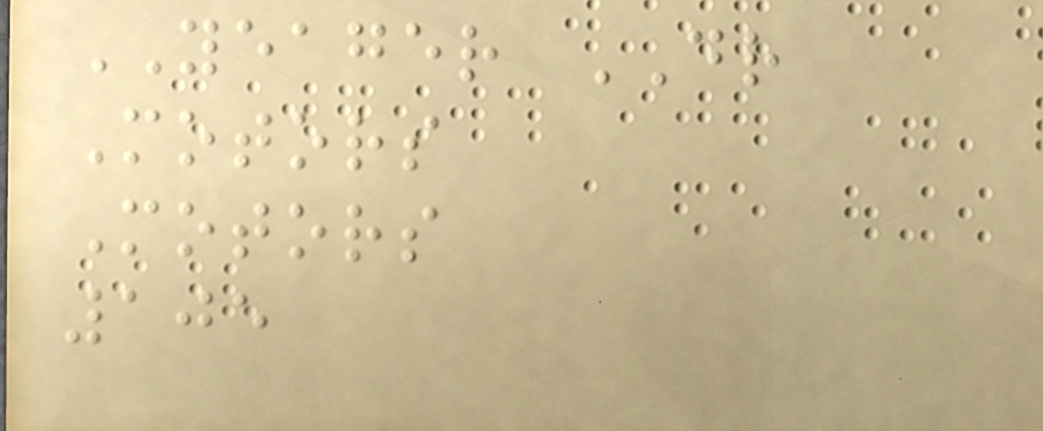YEAGER DR
Motors
Motors
105
